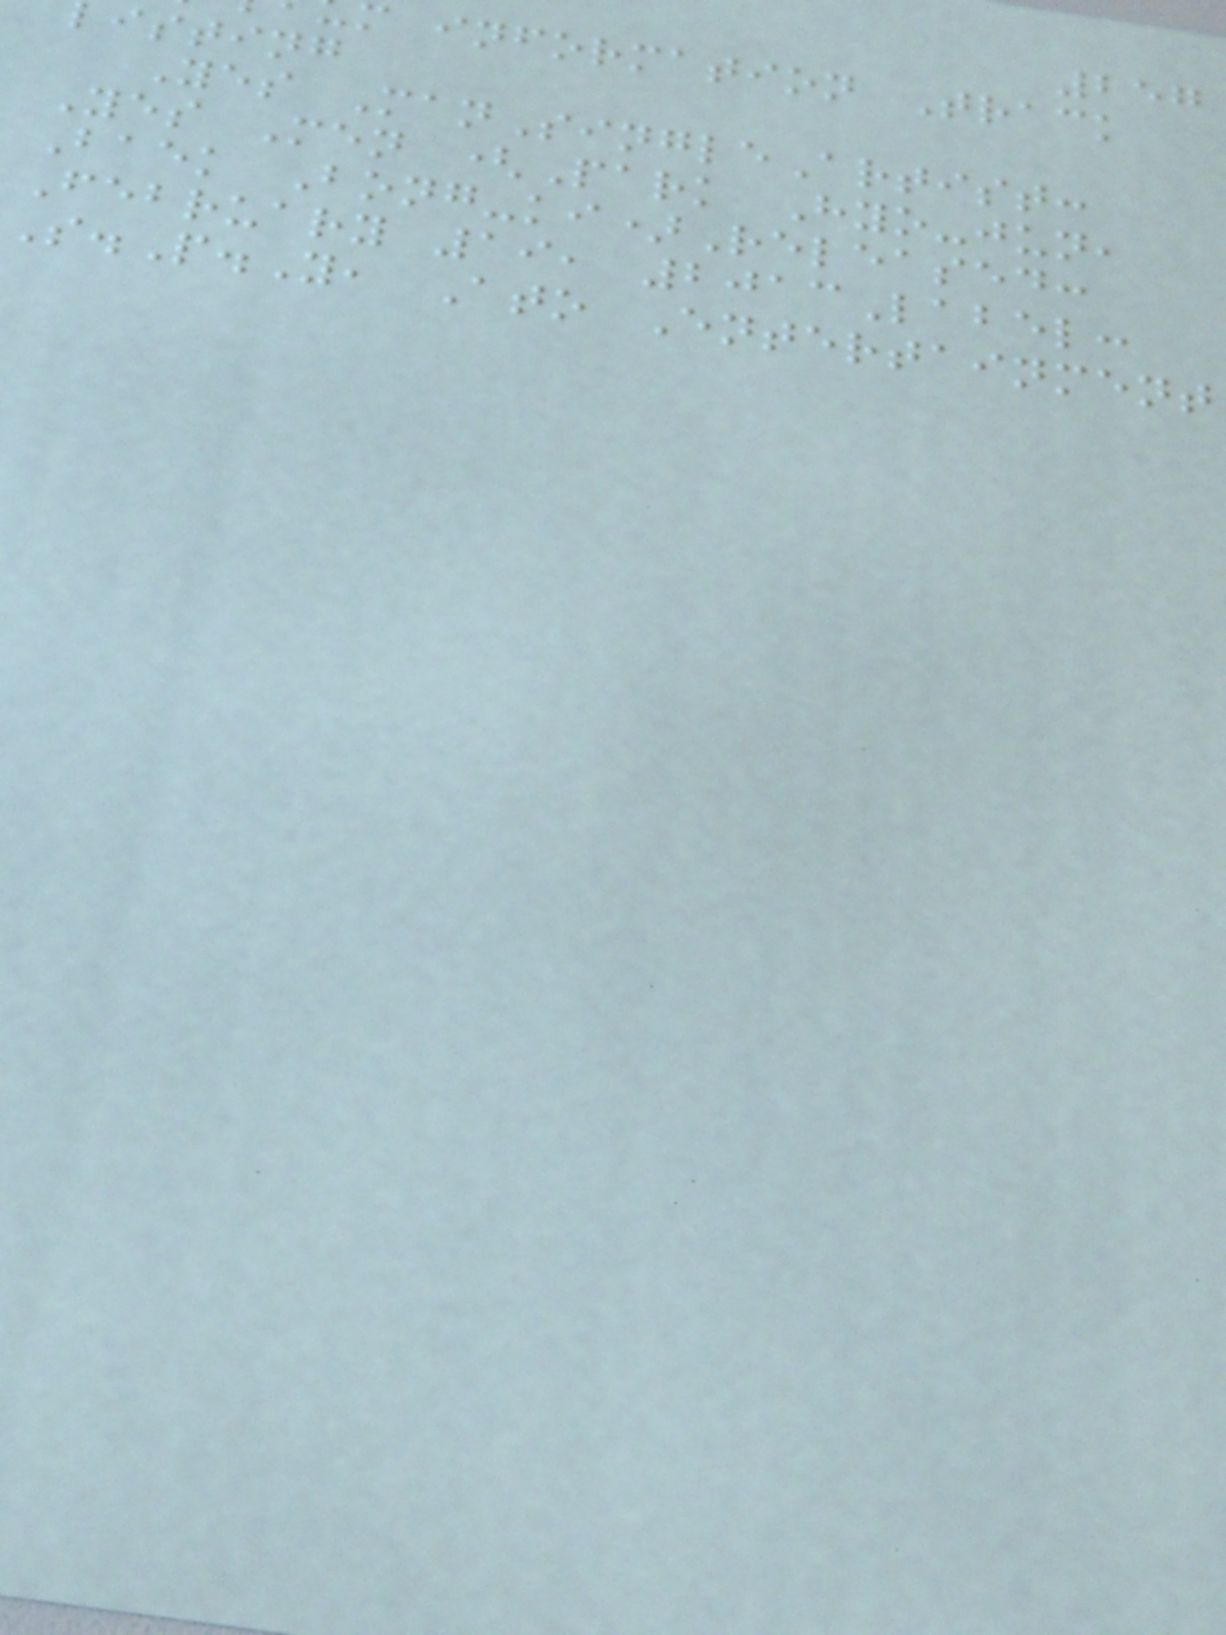257
information Track
isting
Yes ManSingleArtist:
Yes Men (Park Hyo-jun,
Baek Bong-ki)Released:
February 19, 2013Label:
S.P.Y, Ato Entertainment
